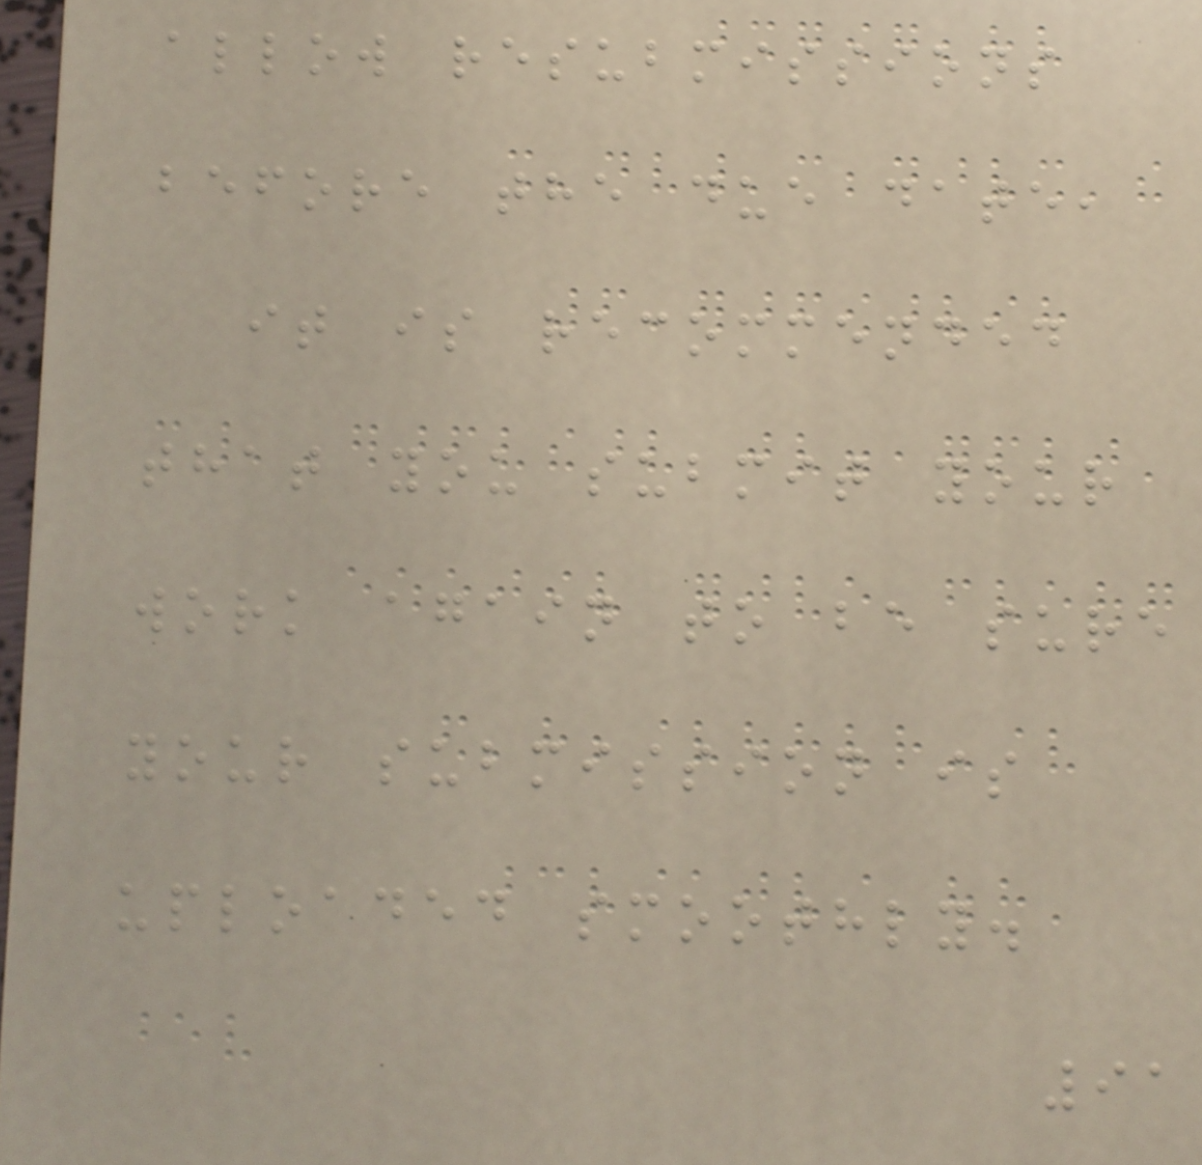allow resubmissions
before the due date,
it is recommended
that you submit your
work again to be sure
your submission is
uploaded smoothly.
91
